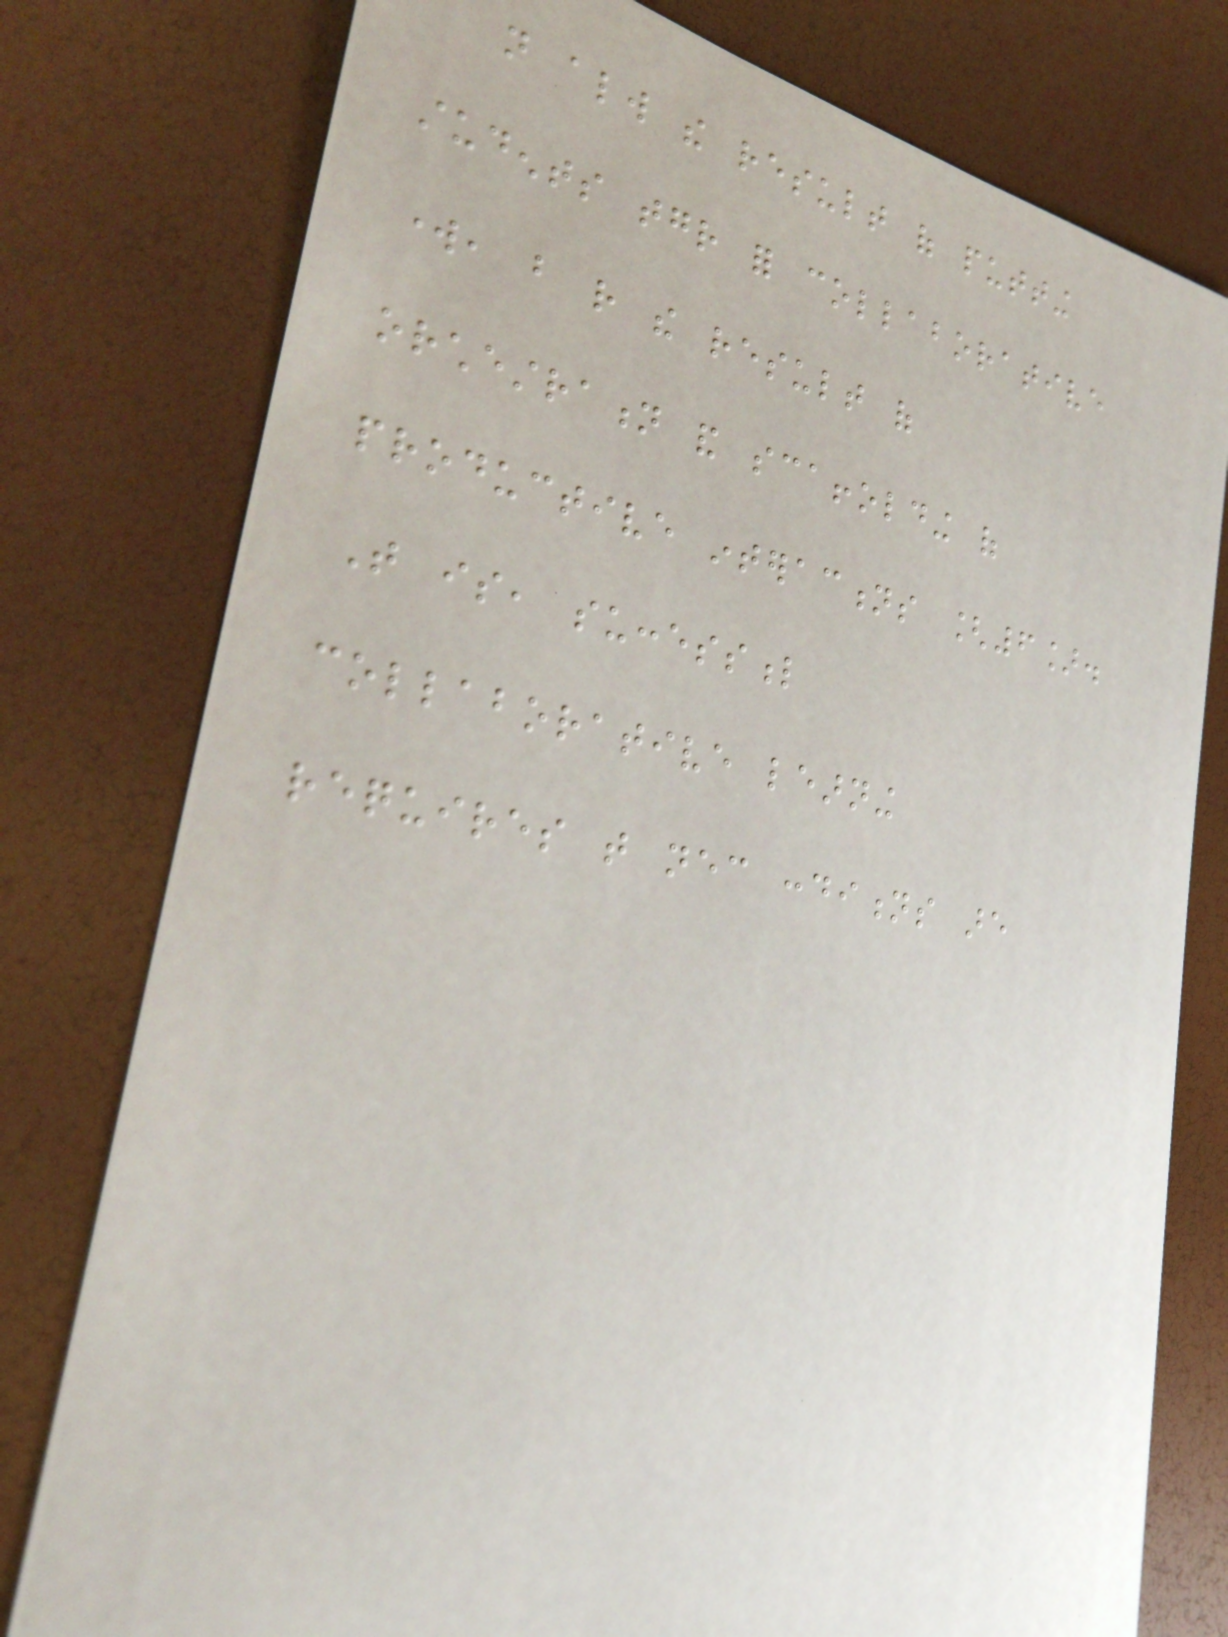not always the result of putting
students together for collaborative
work, but rather the result of
orchestration and scaffolding of
productive interactions [6].
That is, successful
collaborative learning
requires that necessary conditions are
